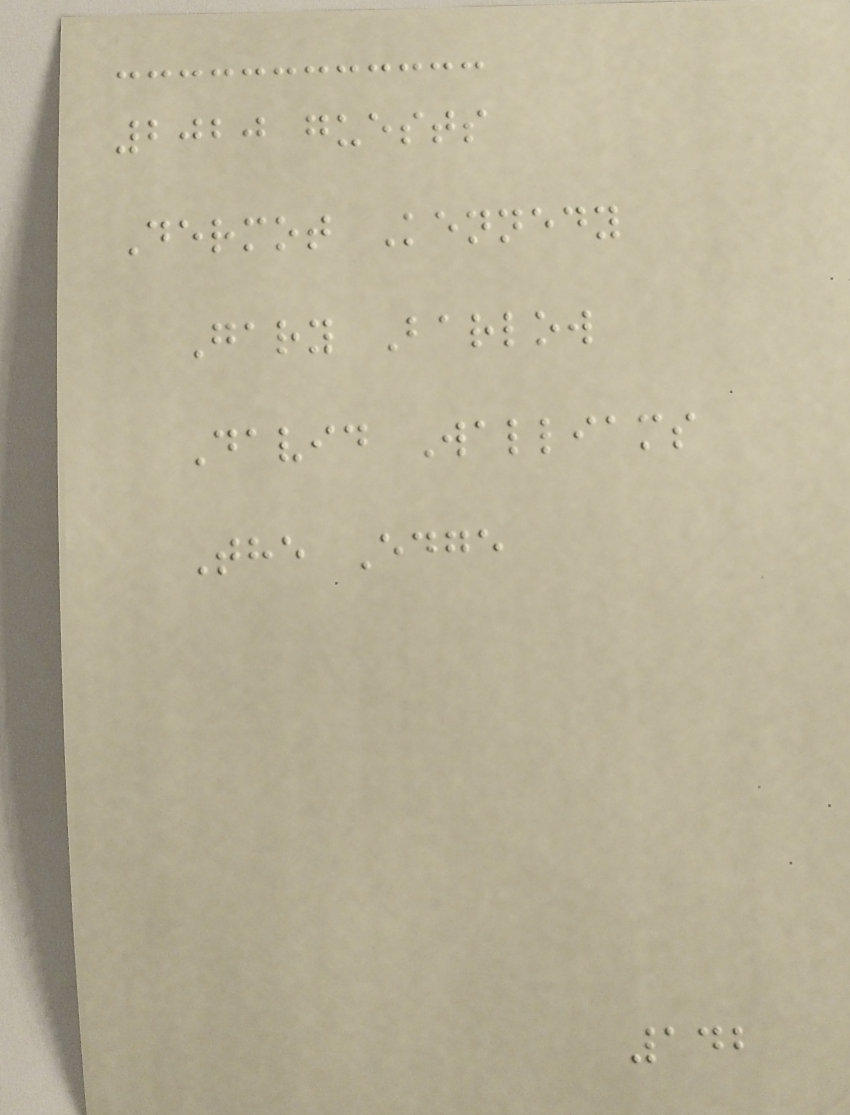2020 guests
Dermot Kennedy
Gary Barlow
David Walliams
The Edge
142
